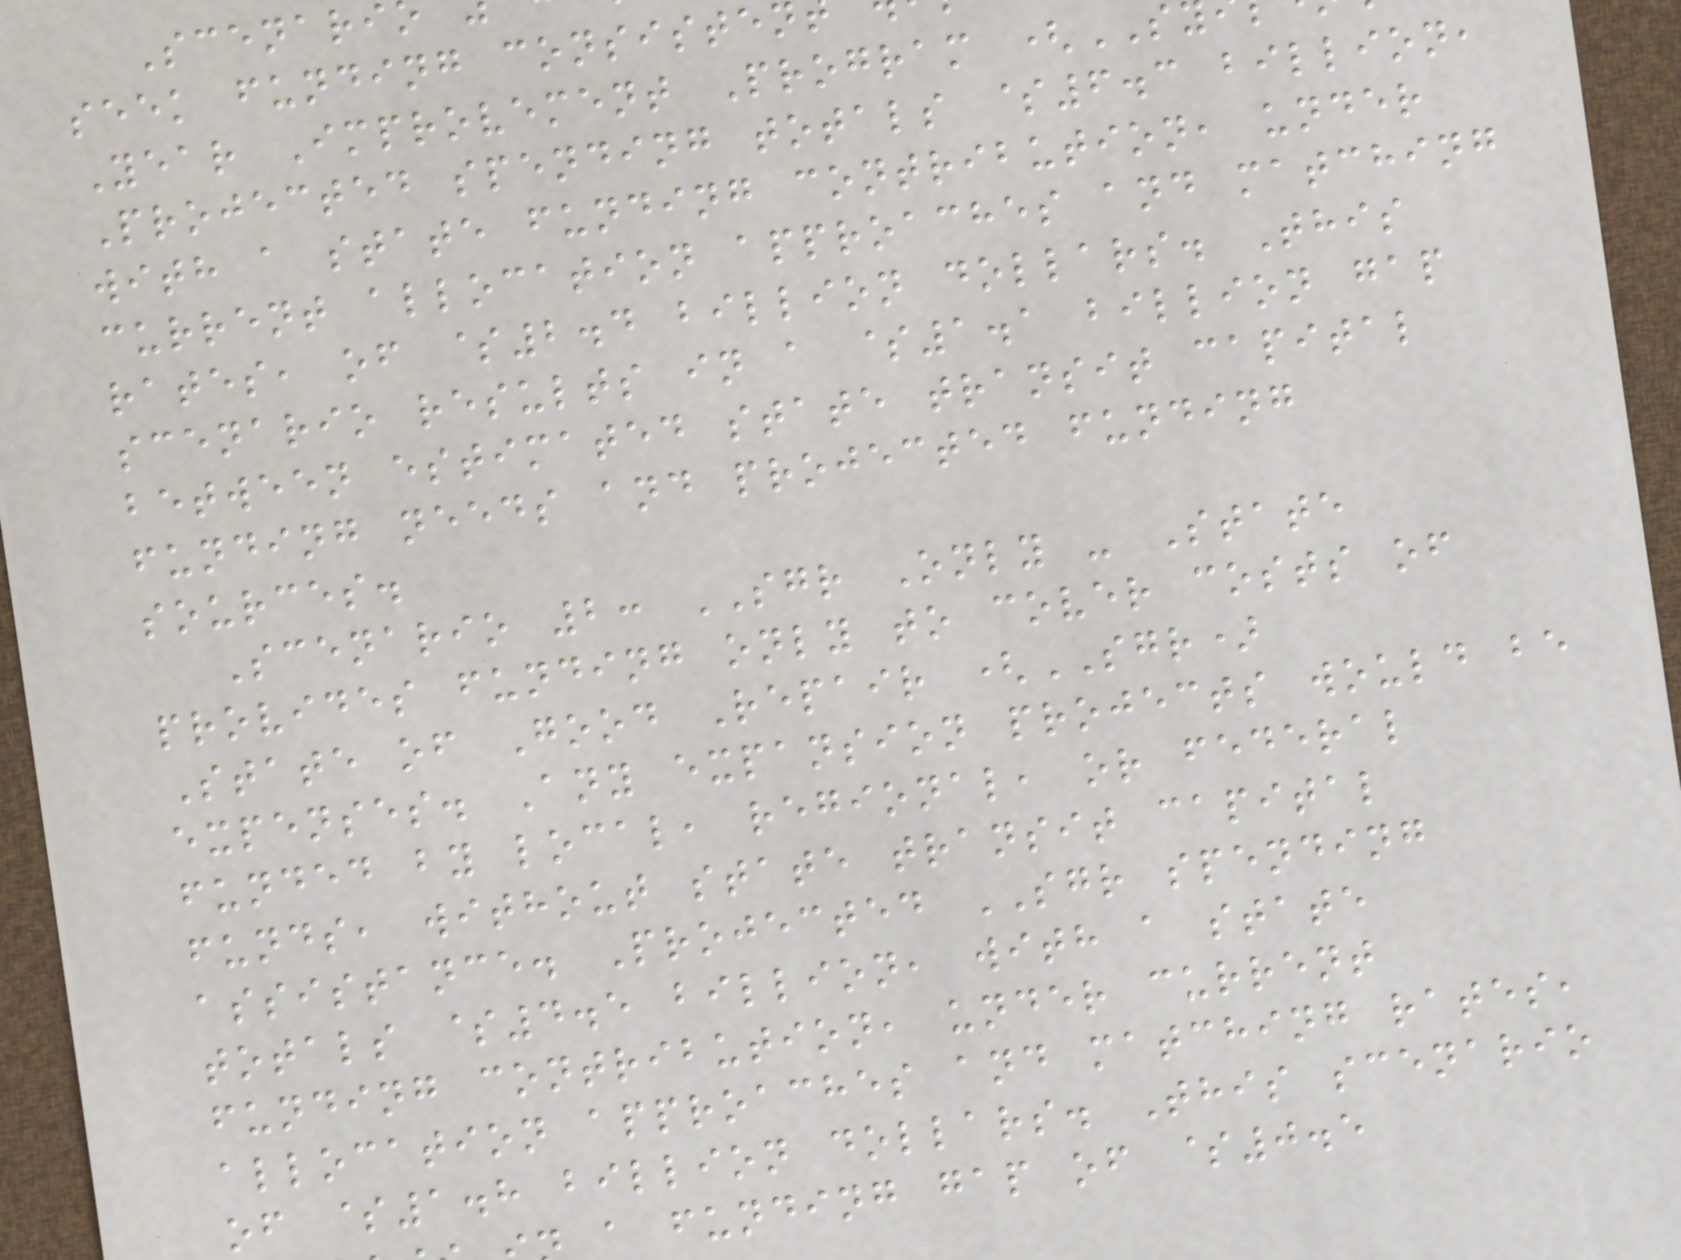seek funding consisten
Year Improvement Program (
Projected spending totals $6.3 billion,
with a state funding contribution, under
current allocation approaches and matching
rates, of $2.4 billion dollars. This
scenario results in a $1.1 billion gap
between estimated state transit capital
funding needs and projected funding
sources.
Scenario 2: SGR Only - State
provides funding only to cover costs of
State of Good Repair (SGR)
expenses. Any expansion projects would be
funded by local, regional, or federal
funds, without state transit capital
assistance. Projected SGR spending
totals $4.5 billion, with a state
funding contribution, under current
allocation approaches and matching rates,
of $1.8 billion dollars. This scenario
a funding gap of $0.5
